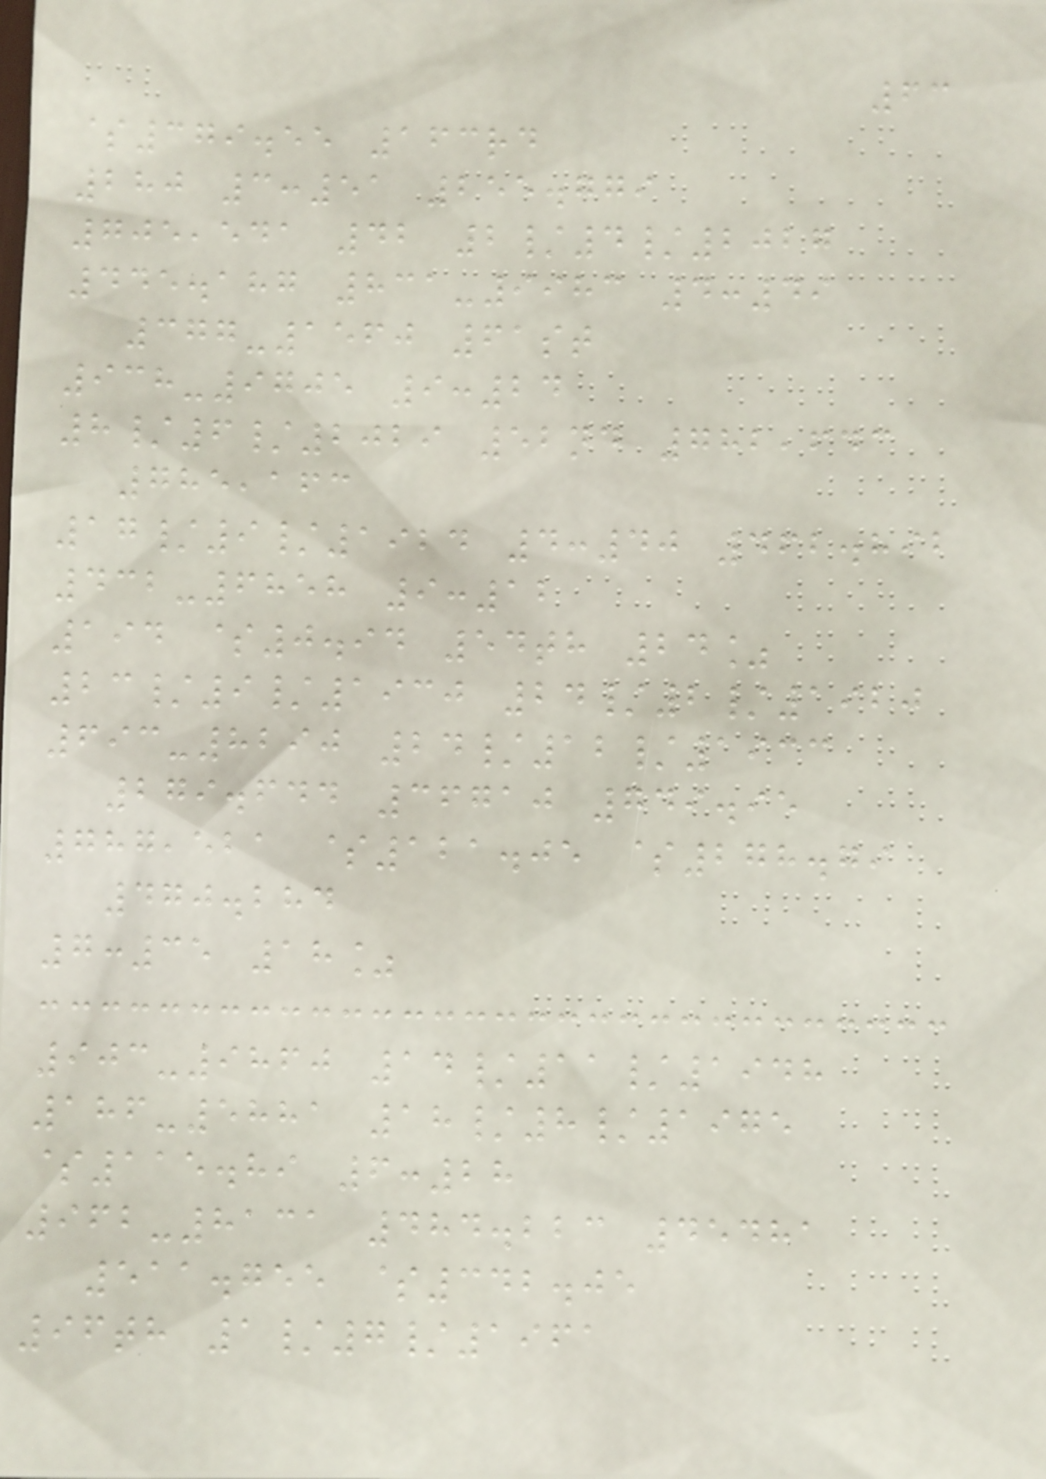63
$379.55 163rd
280 3:51 255.779
705,541 42 2/4/2027
445.187 831-9983 4:49
377-1560 61st
938-9705 9:24
8/6/2029 52nd 782,643
785,163
17/9/1924 4:40 462.892
432-6858 9:12
194 $0.94 54th 24%
23/9/1930 24/2/1920
693-8290 24/12/1933
279.644 36710 749.95
787,521 $121.05 $278.79
470.284
7:35 18%
903-9860 14/11/1948
186-5881 18/8/1975
$115.89 6:28
962-8131 484.223 45481
511.755 $342.05
96th 1/7/1961
